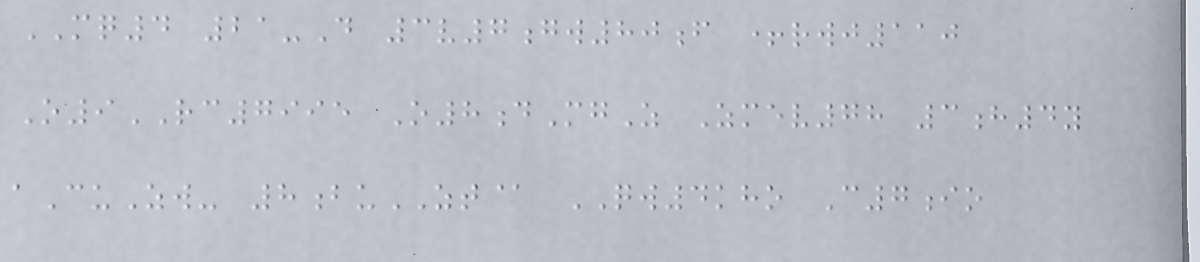MQ4 21-D 3v7gw80f +rwj110
O9RC7995 O8dMgZ Zmev78 3h4y
aCuZw- 8buZT@ QW4kho C7io
